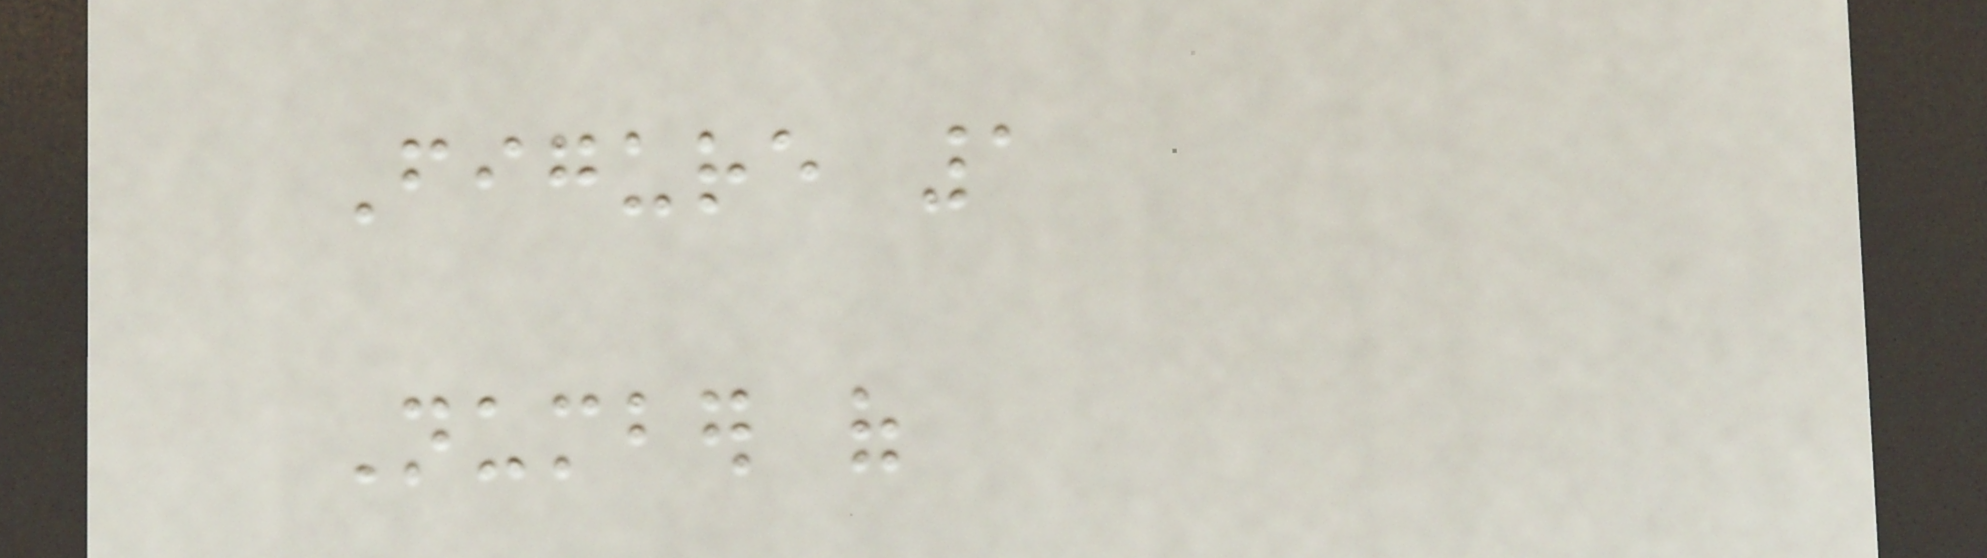Figure 1
Number of
